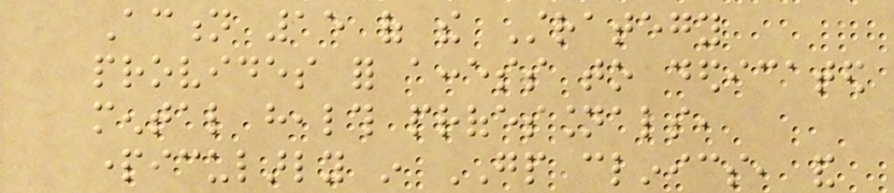Action 15 of the Strategy
provides for access to dedicated
mental health professionals,
particularly in GP clinics, and
